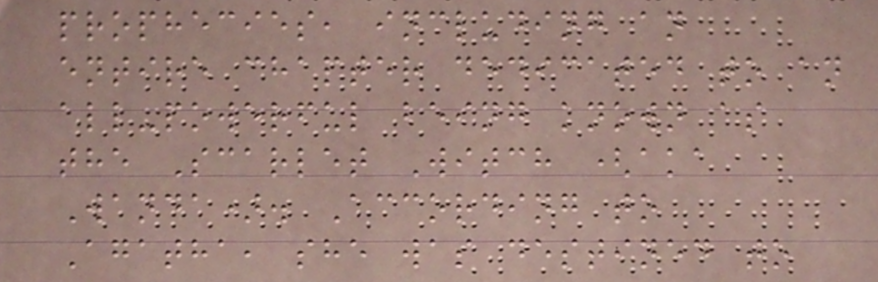prophecies, including an
entire chapter dedicated to an
all-powerful being known as
the Scarlet Witch (aka
Wanda). According to
Agatha, she was destined to
